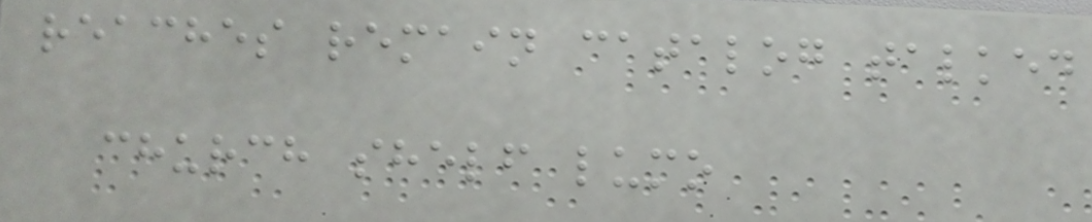reaches remain catalog talked
church shelf lumo
